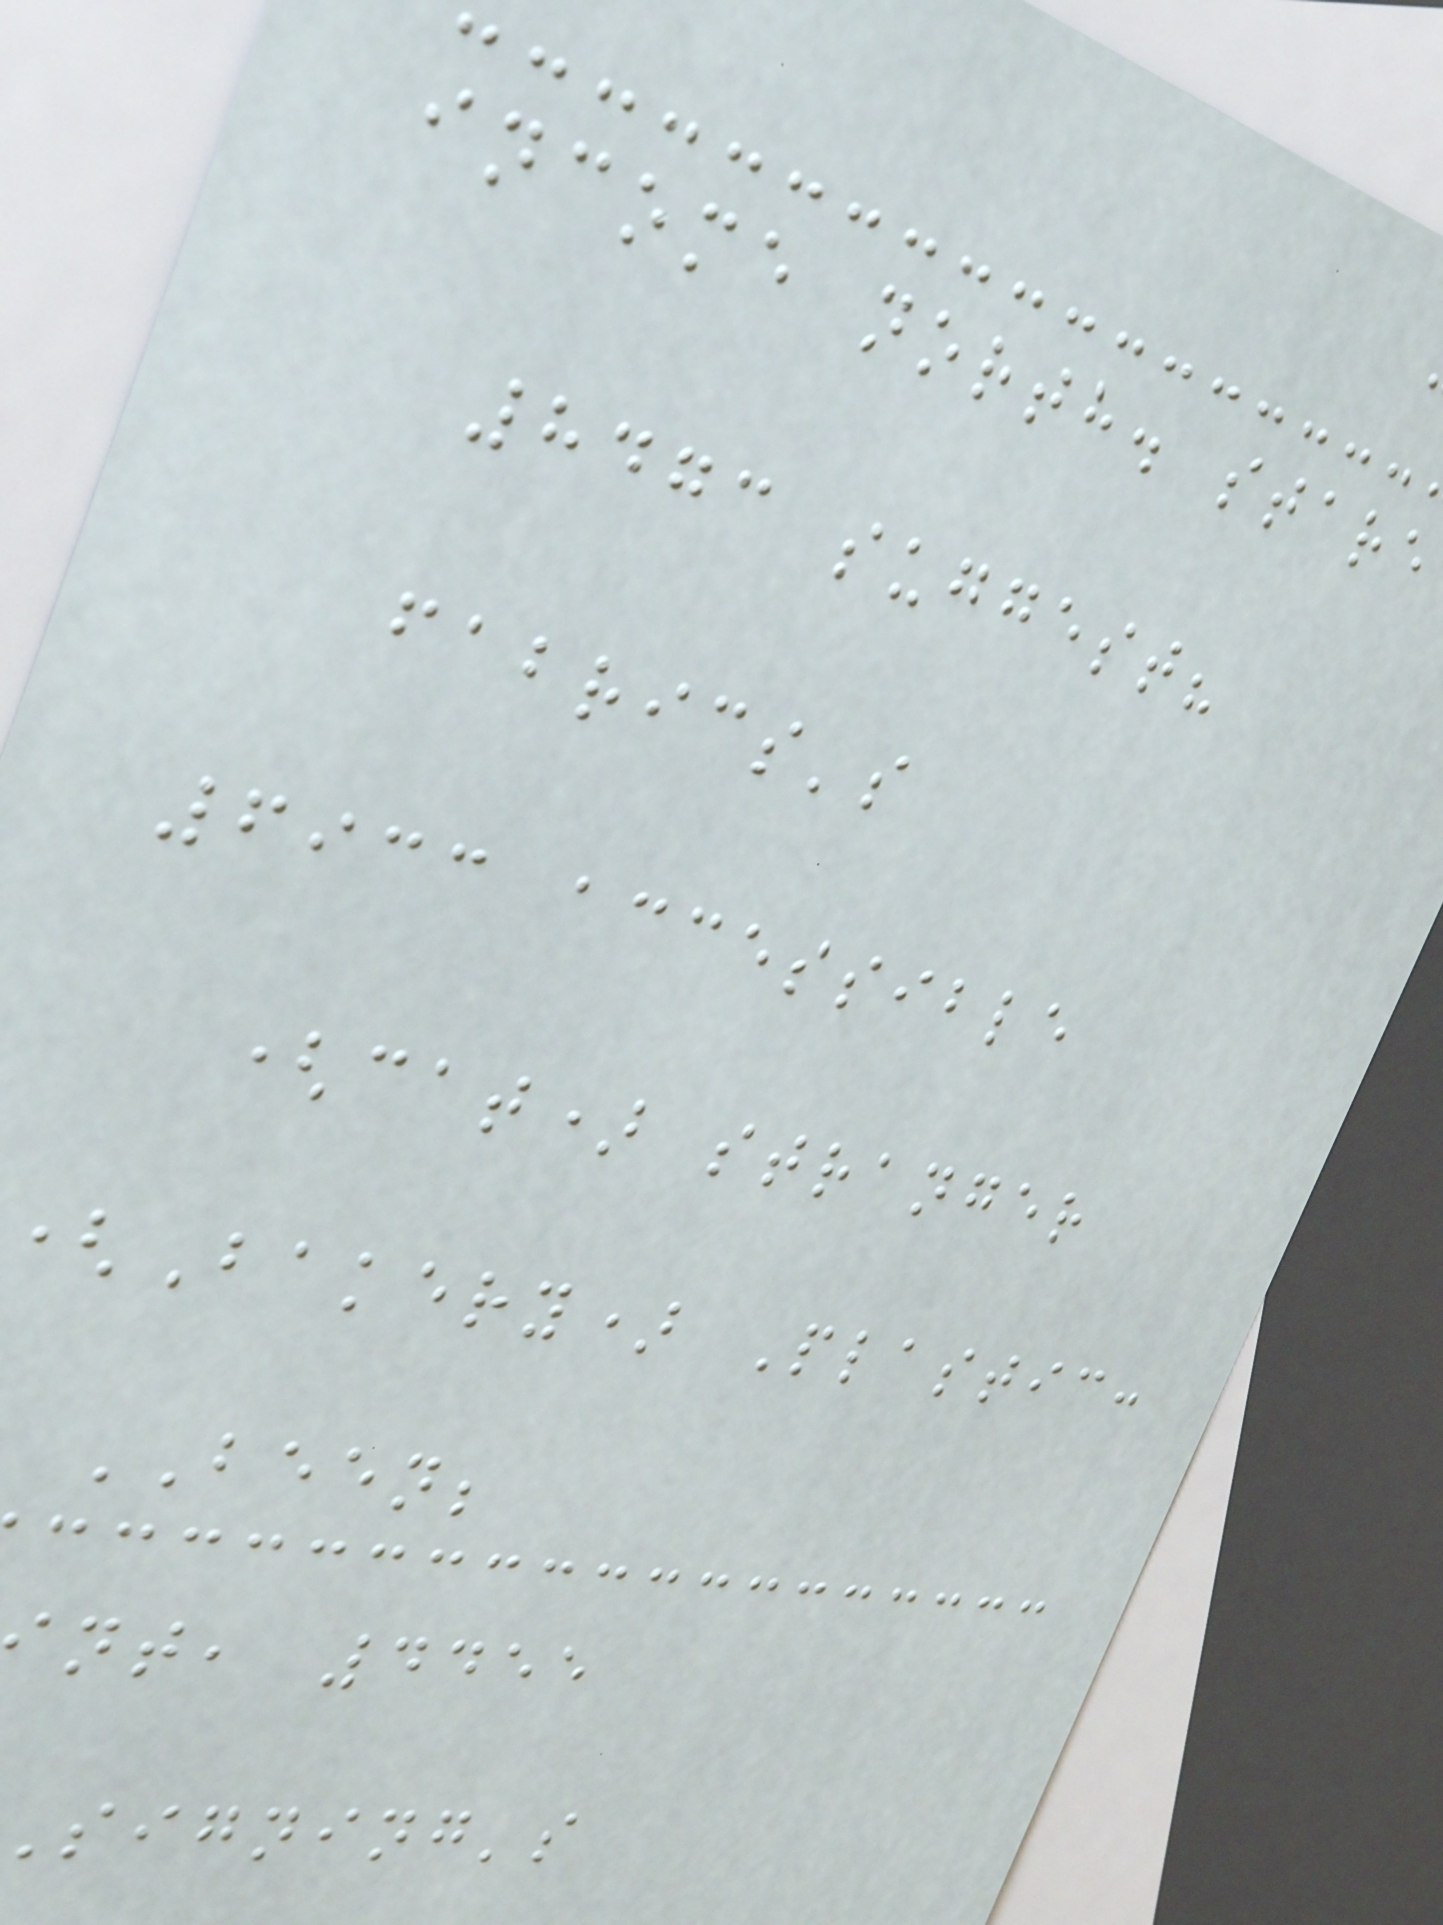income north. stare
8473 suggest?
fabrics's
6933 accessible
(cat) stranger
Bakery) Plastic:
BEEN;
nt, 4455
signing's
